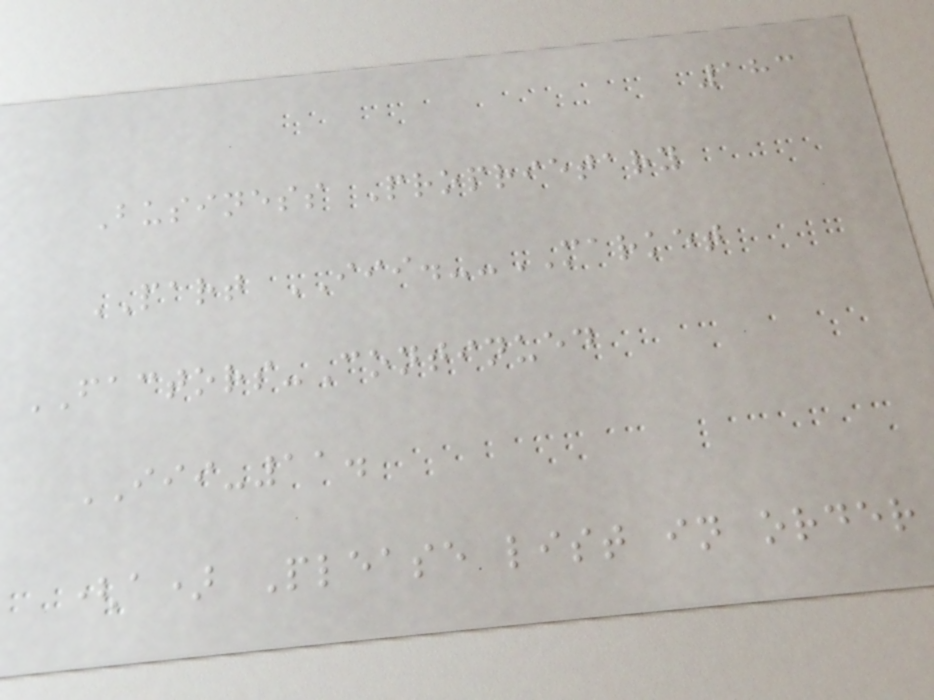183
Business Proprietary
PART III.--MARKET
FACTORS-Continued
III-11.
(a) Please list in order
